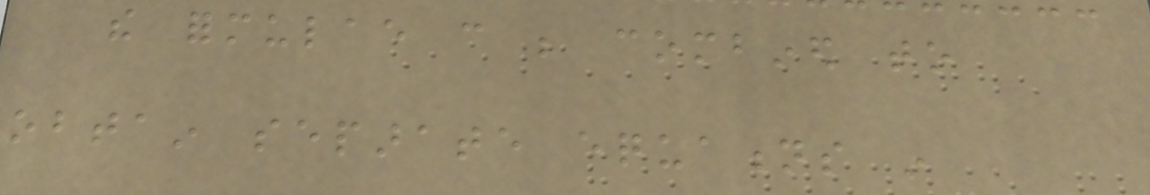the formulae can be combined to
obtain separate equations in
